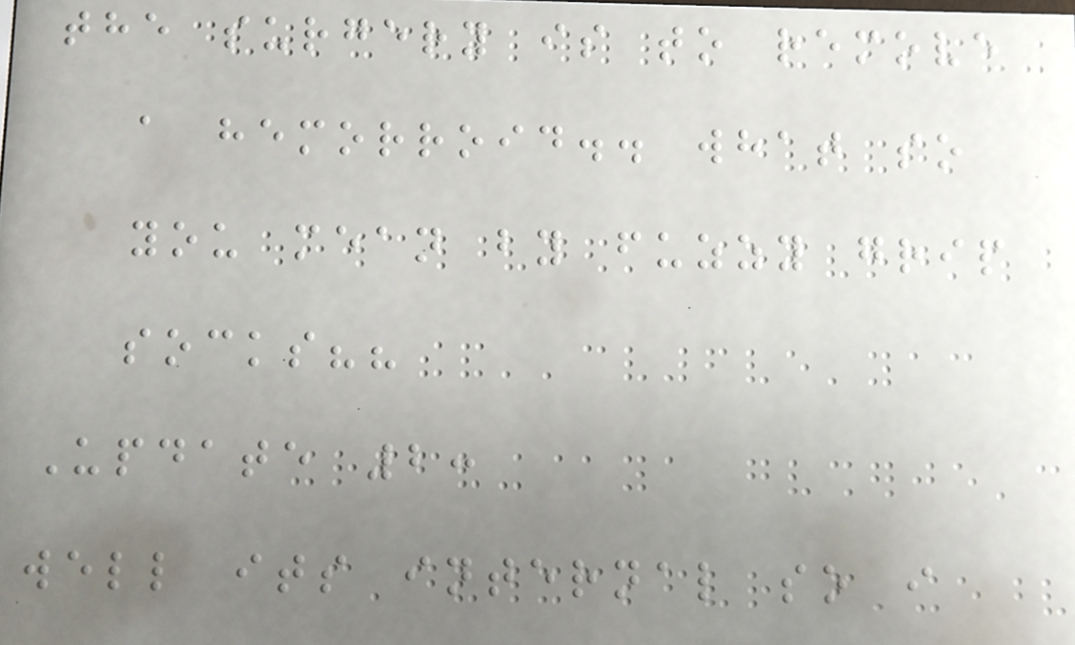the surgery is to remove
a hemorroid.. what so
you mean by fuzzy grip
socks??
Update 2:
well its internal so i
